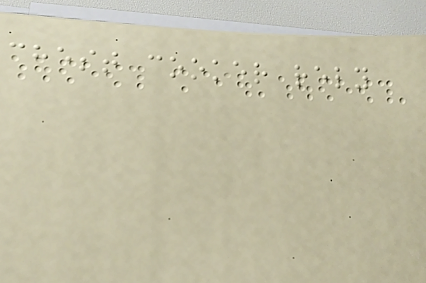chest cooker rely
